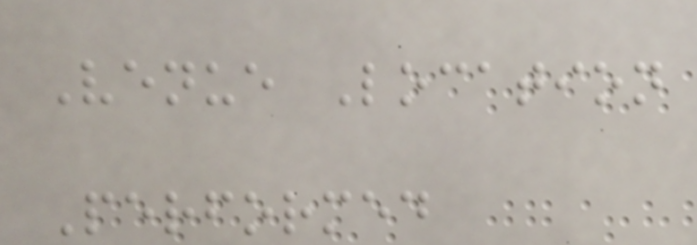Venue Location
Performed
